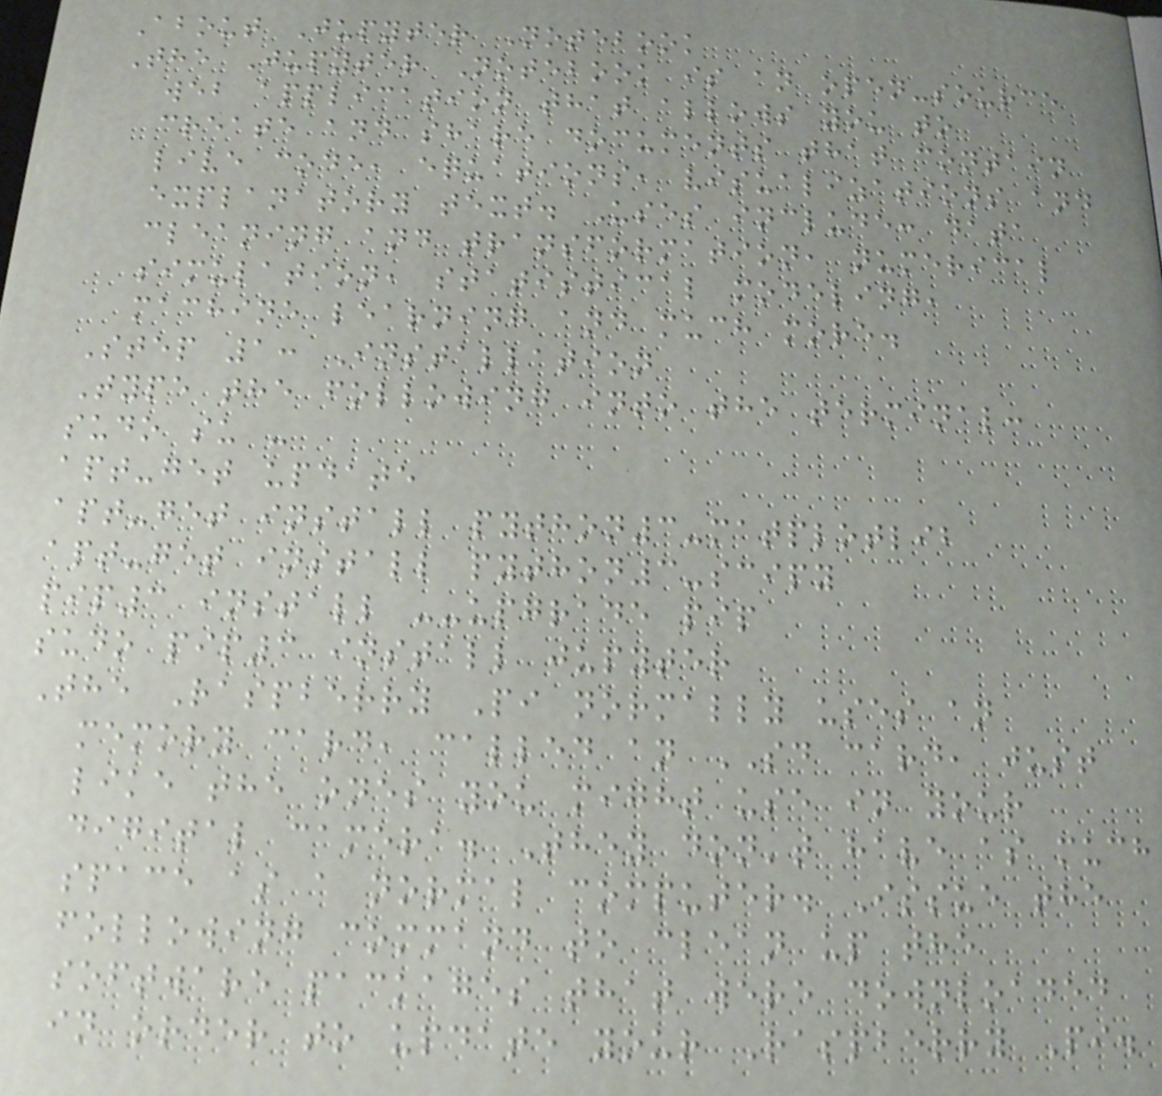About Jupyter Notebook
The Jupyter Notebook is an open-source
web application that allows you to
create and share documents that contain
live code, equations, visualizations and
explanatory text. Uses include: data
cleaning and transformation, numerical
simulation, statistical modeling,
machine learning and much more.
Step 1: Installation
Type the following into the terminal:
sudo su -
apt-get update
apt-get install python3-matplotlib
apt-get install python3-scipy
pip3 install --upgrade pip
sudo pip3 install jupyter
The Raspberry Pi normally uses an
memory card, called an SD card, just
like the ones you might use in your
digital camera. They don't have as much
space as a normal computer. Issue the
following command to clean up the
software packages that were downloaded
in order to update your Raspberry Pi.
